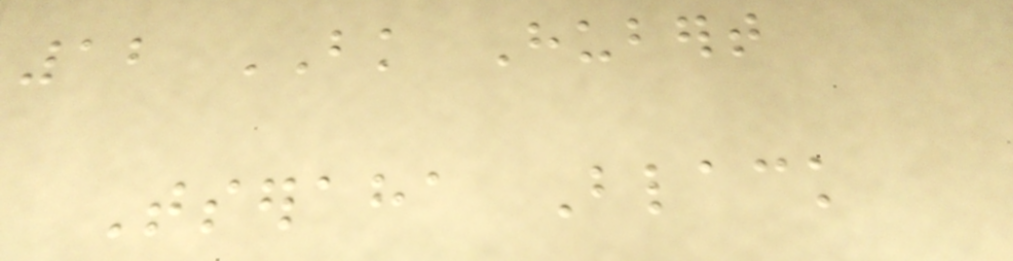12 BK Hubert
Tseraha Black
